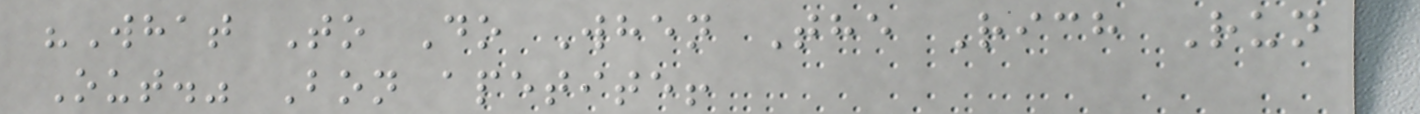"What To Do When The Rich Run
Out." Bon apetite!
